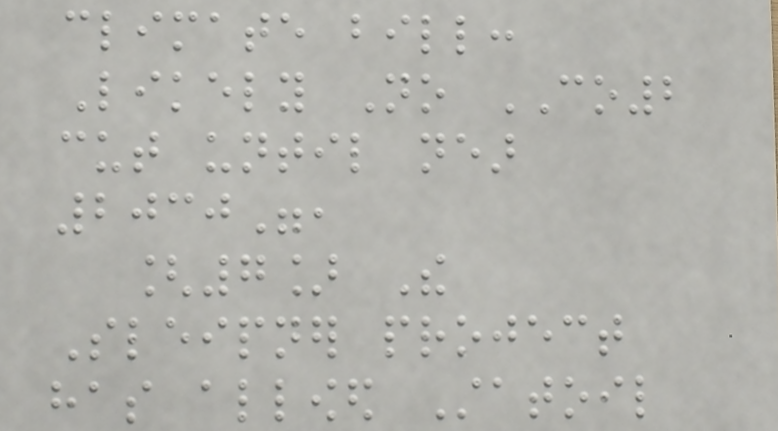climate bill:
Likely No CO2
cut until near
2030",
[7] The
Sleipner project
has allowed Statoil
